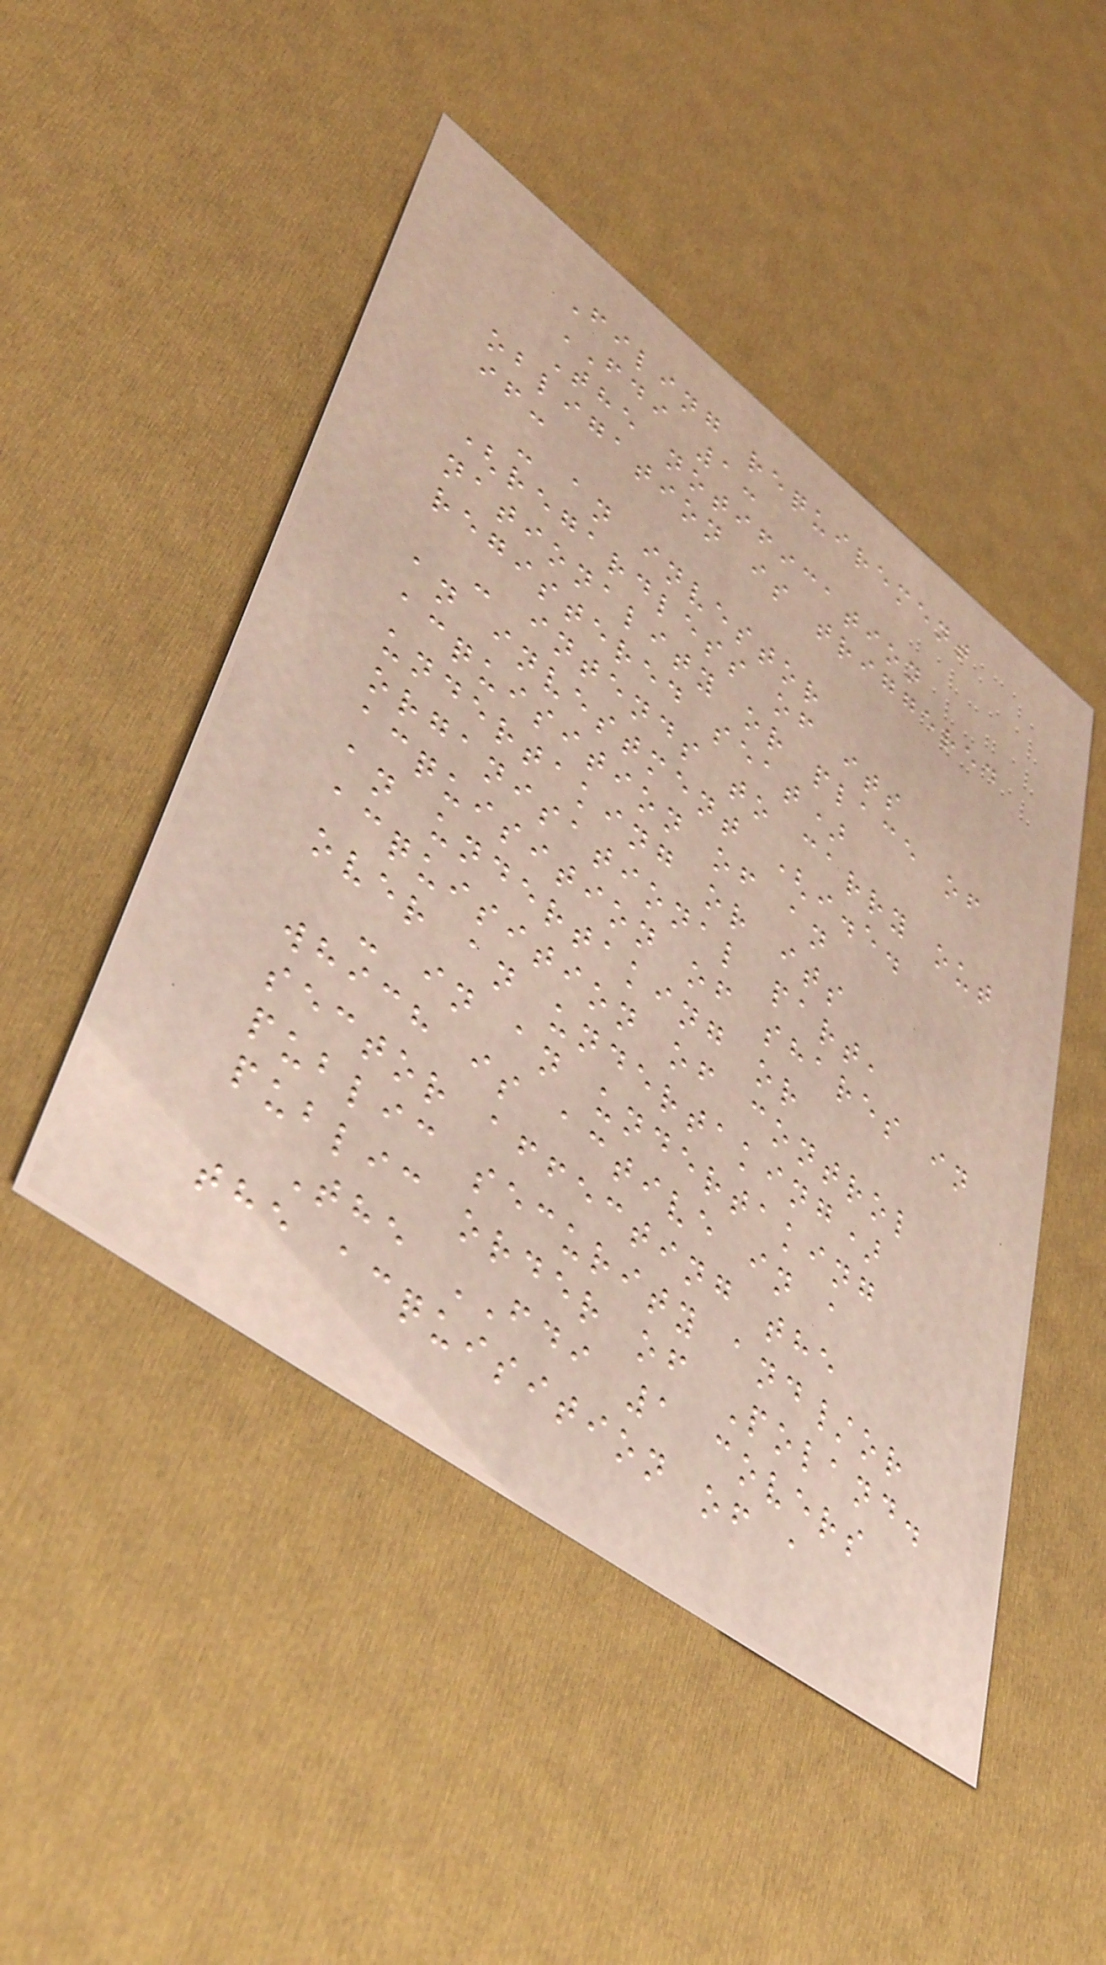Filing requirement
FDI 1:
The notification
obligation is triggered
if:
- an investor
(regardless of its
nationality or place of
registered seat)
- intends to carry out
an investment (i.e.
acquisition of an
undertaking or its
organisational part,
acquisition of shares in
an undertaking or
acquisition of control
over an undertaking)
- in an undertaking
which is active in a
sector affecting the
public security and/or
public order of Poland.
The FDI 1 covers
the acquisition of a
